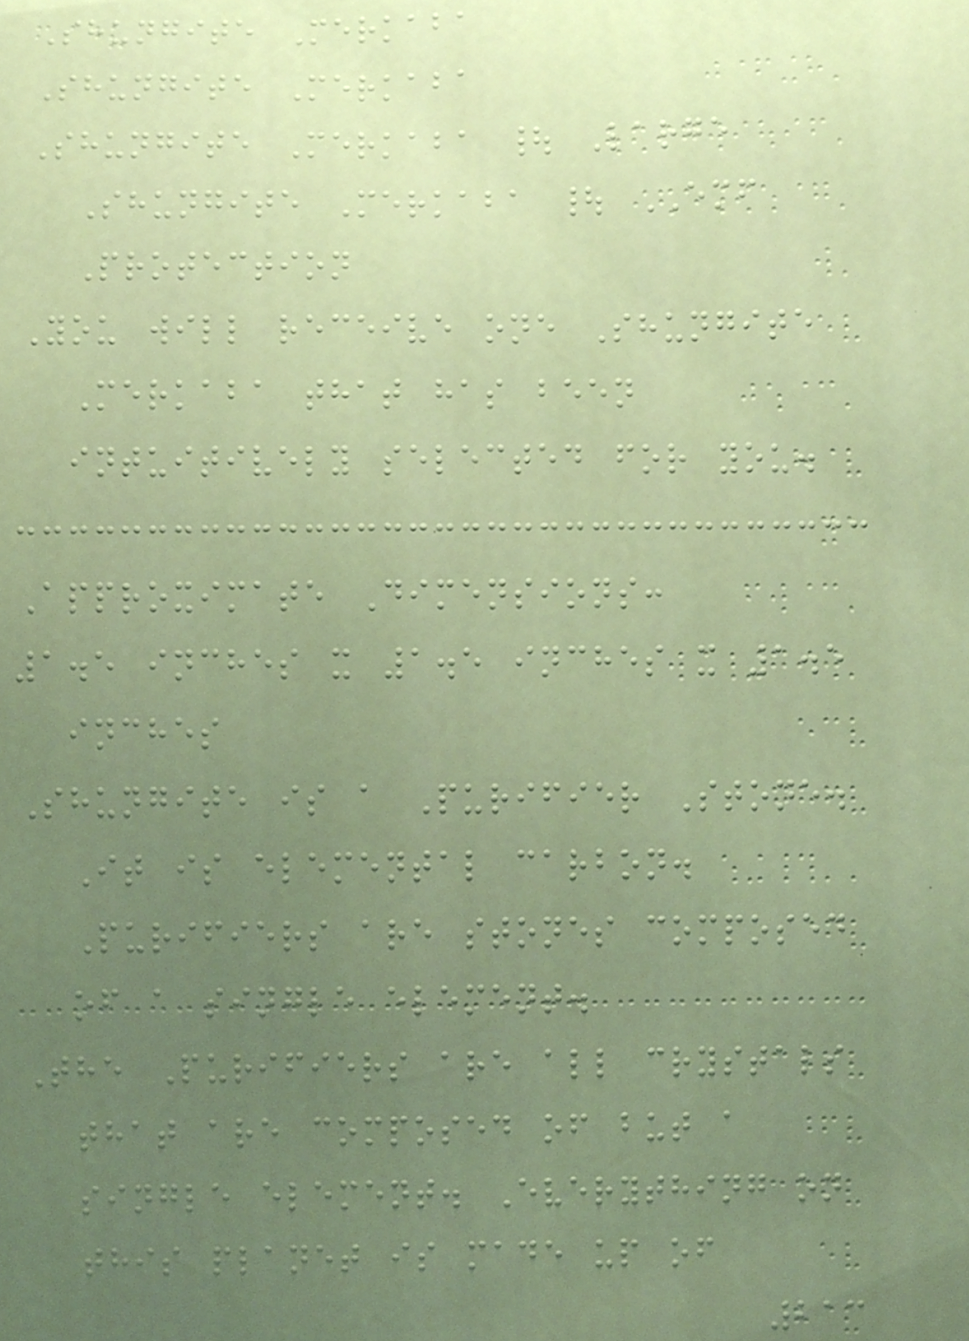Shungite Merkaba
Shungite Merkaba
Shungite Merkaba | Large
Shungite Merkaba | EMF
Protection
You will receive one Shungite
Merkaba that has been
intuitively selected for you.
Approximate Dimensions:
1.5 inches x 1.5 inches x 1.5
inches
Shungite is a Purifier Stone.
It is elemental carbon.
Purifiers are stones composed
of a single element.
The Purifiers are all crystals
that are composed of but a
single element. Everything on
this planet is made up of
213
